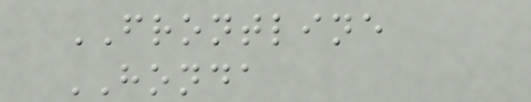FRONTLINE
HONDA
